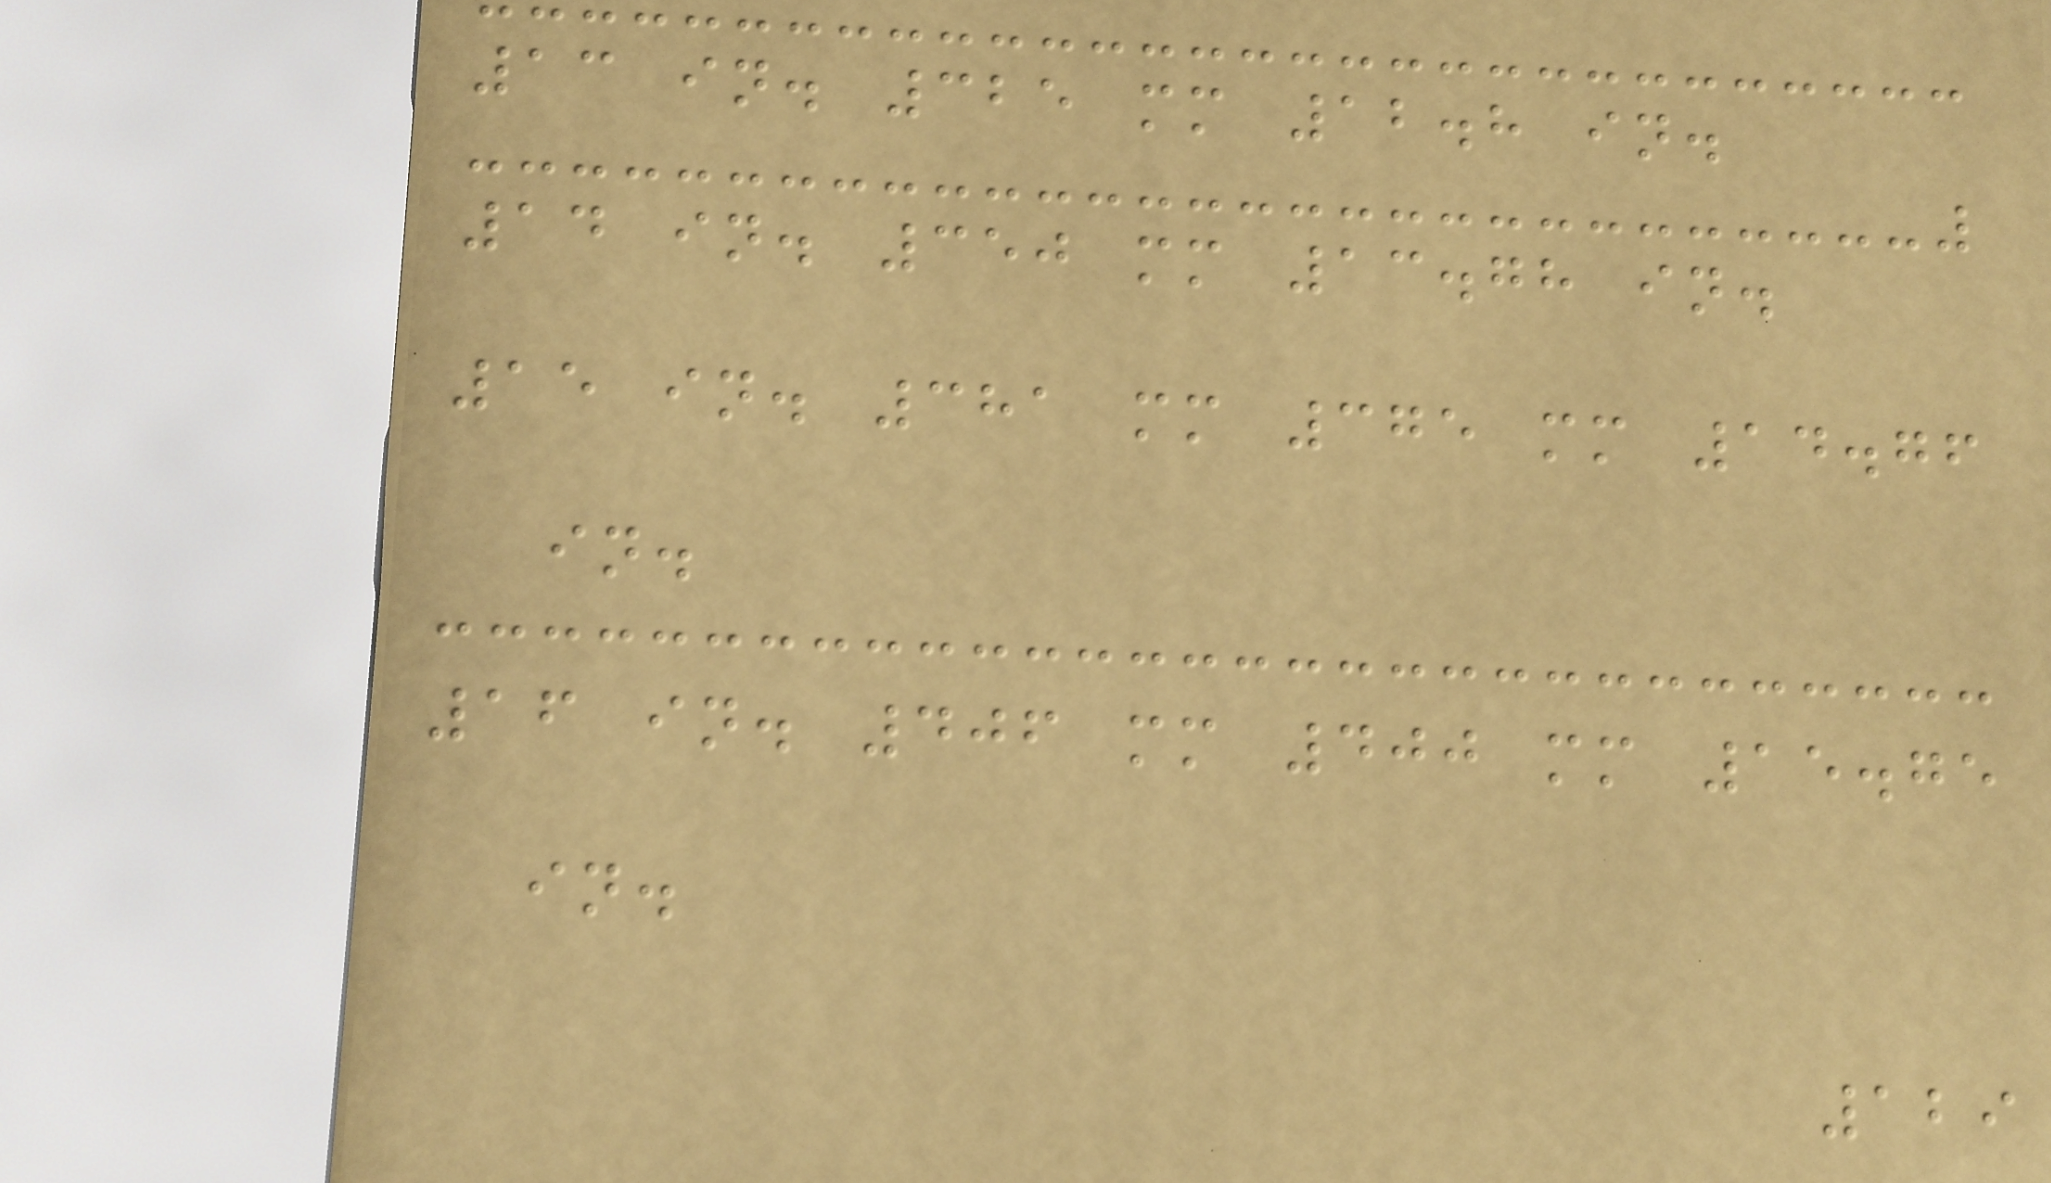13 in. 325 mm 12.8 in.
14 in. 350 mm 13.78 in.
15 in. 381 mm 375 mm 14.76
in.
16 in. 406 mm 400 mm 15.75
in.
129
